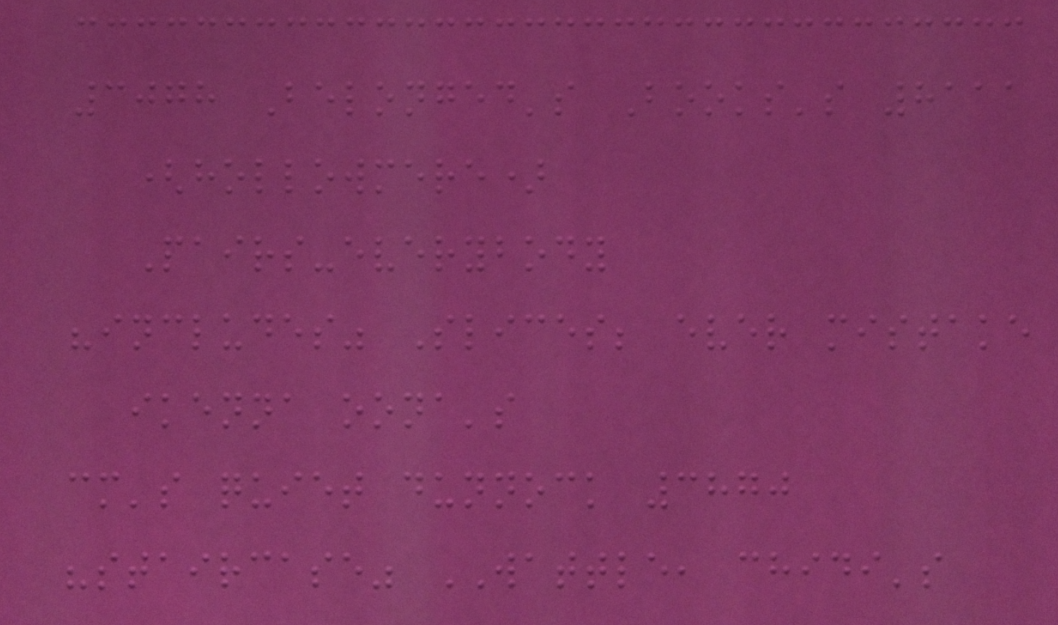3078 Belonged's Books's 8111
(hollowmere)
Pairs-everybody
"includes" Slices; ever mistake
ikenna oona's
cm's quiet dunnock 3870
"staircase" WATTLE, chidi's
